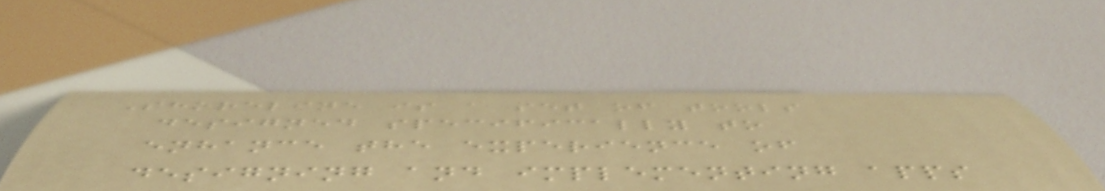Shoreline is a set of tools
designed specifically to
enhance the experience of
designing and implementing apps
